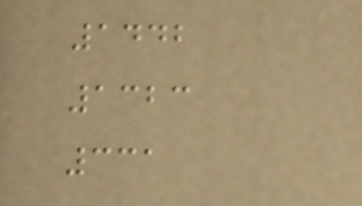1442
1323
331
